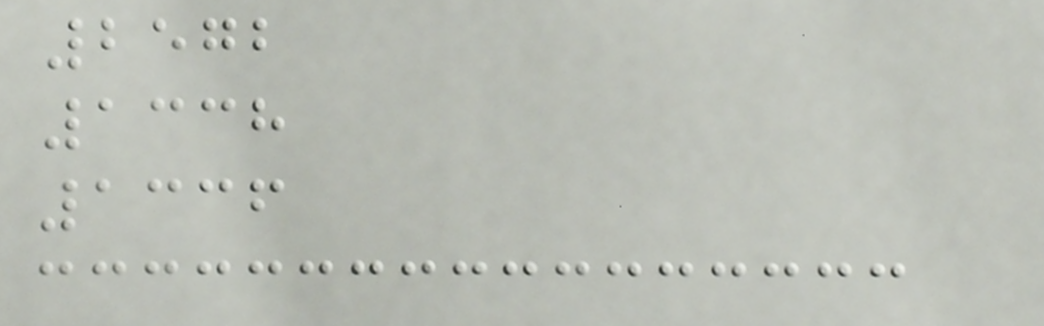2572
1338
1336
